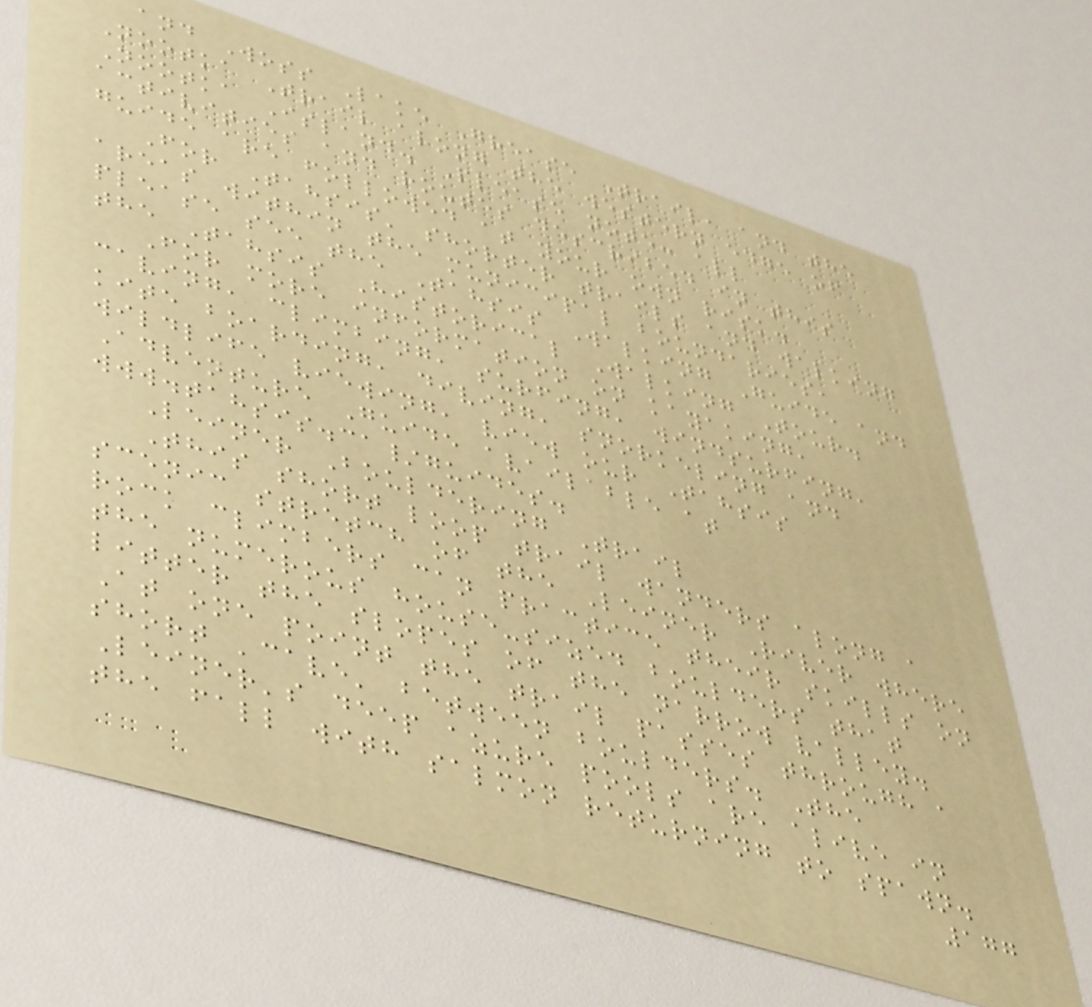and Woss Lake Grease Trail, and the
Nootka Trail along the western edge of
Nootka Island. Please note: all
activities and routes described in this
guide are followed at your own risk.
For Tahsis' shorter trails and walking
areas within the municipal boundaries,
please see the Tahsis Walking Guide and
the Tahsis Historical Walking Tour.
For more information on kayaking,
caving, climbing, surfing, windsurfing,
kite boarding, diving, snorkeling and
wildlife viewing, view our Tahsis
Adventure Guide available at
www.tahsis.ca/guides.
Leiner Bouldering Trail
This short loop trail wanders along a
scenic stretch of the Leiner River where
rock climbers can practice their skills on
the numerous house-sized boulders that
litter the slopes of the narrow valley.
At one point the trail passes through a
short 'cave' between boulders. The
Leiner's deep azure pools are alive in
the fall with salmon returning to spawn.
177
